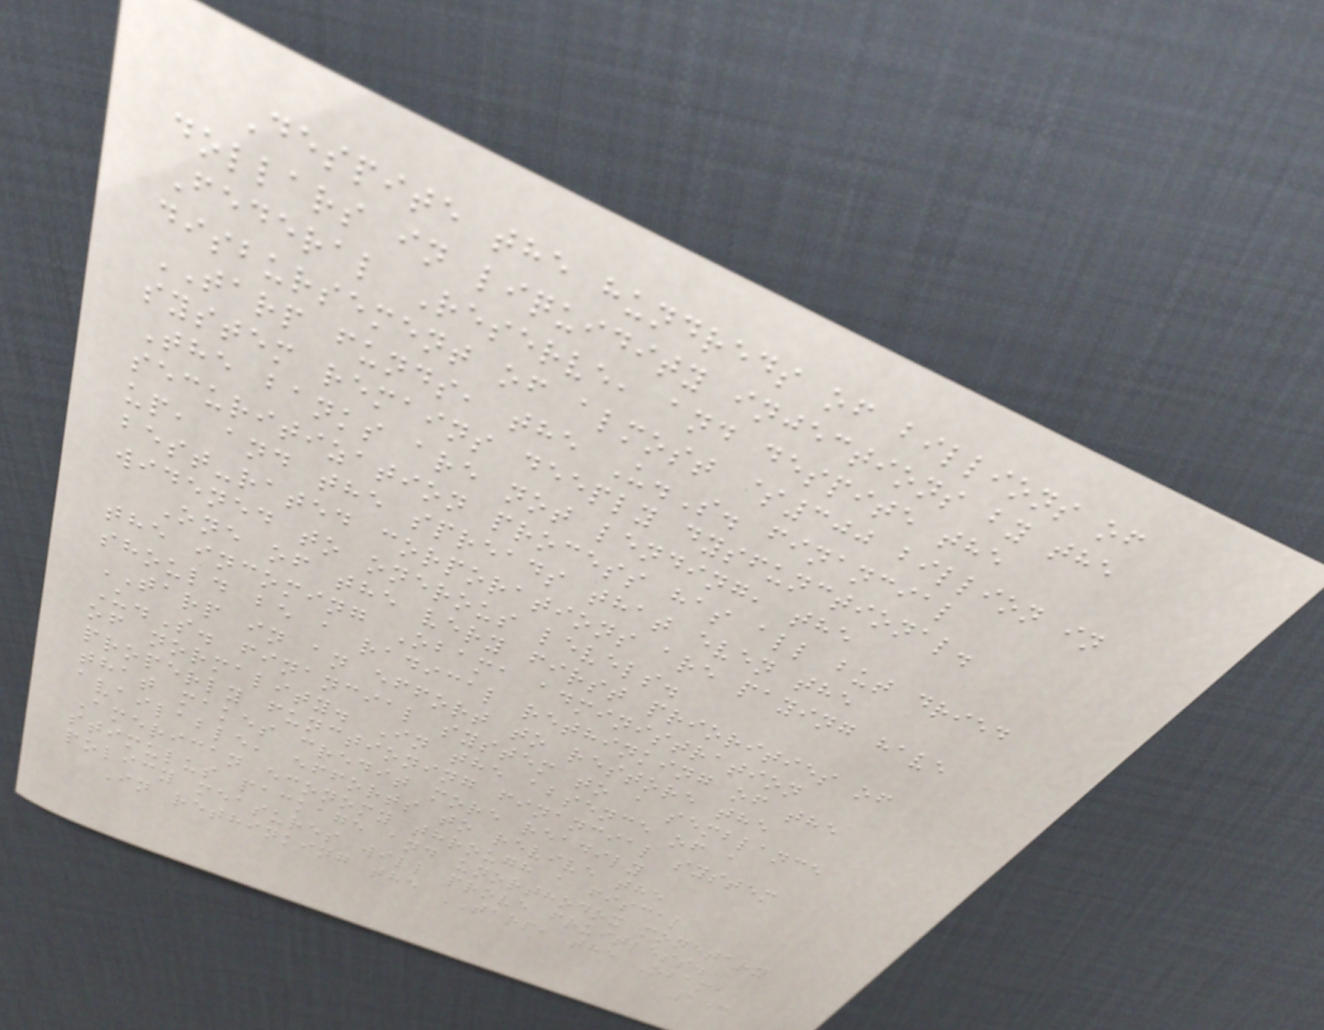Despite the hundreds of billions of
dollars in liquidity injections by the
Federal Reserve, and despite the
disbursement of almost $300 billion in
TARP funds, the U.S. financial
system remains deeply dysfunctional.
The banks are not lending, the
securitization process has all but dried
up, and the spreads that even the
best-rated corporations are paying have
widened to onerous levels.
One of the very first priorities of
the incoming Obama administration
should be a radical rethinking of the
TARP in an effort to restore the
U.S. financial system to a semblance
of normality. In the absence of a
properly functioning financial system
that makes credit more readily
available, efforts to revive the
American economy through a fiscal
stimulus package and unorthodox monetary
policy measures will prove fruitless.
In rethinking the TARP, the Obama
153
